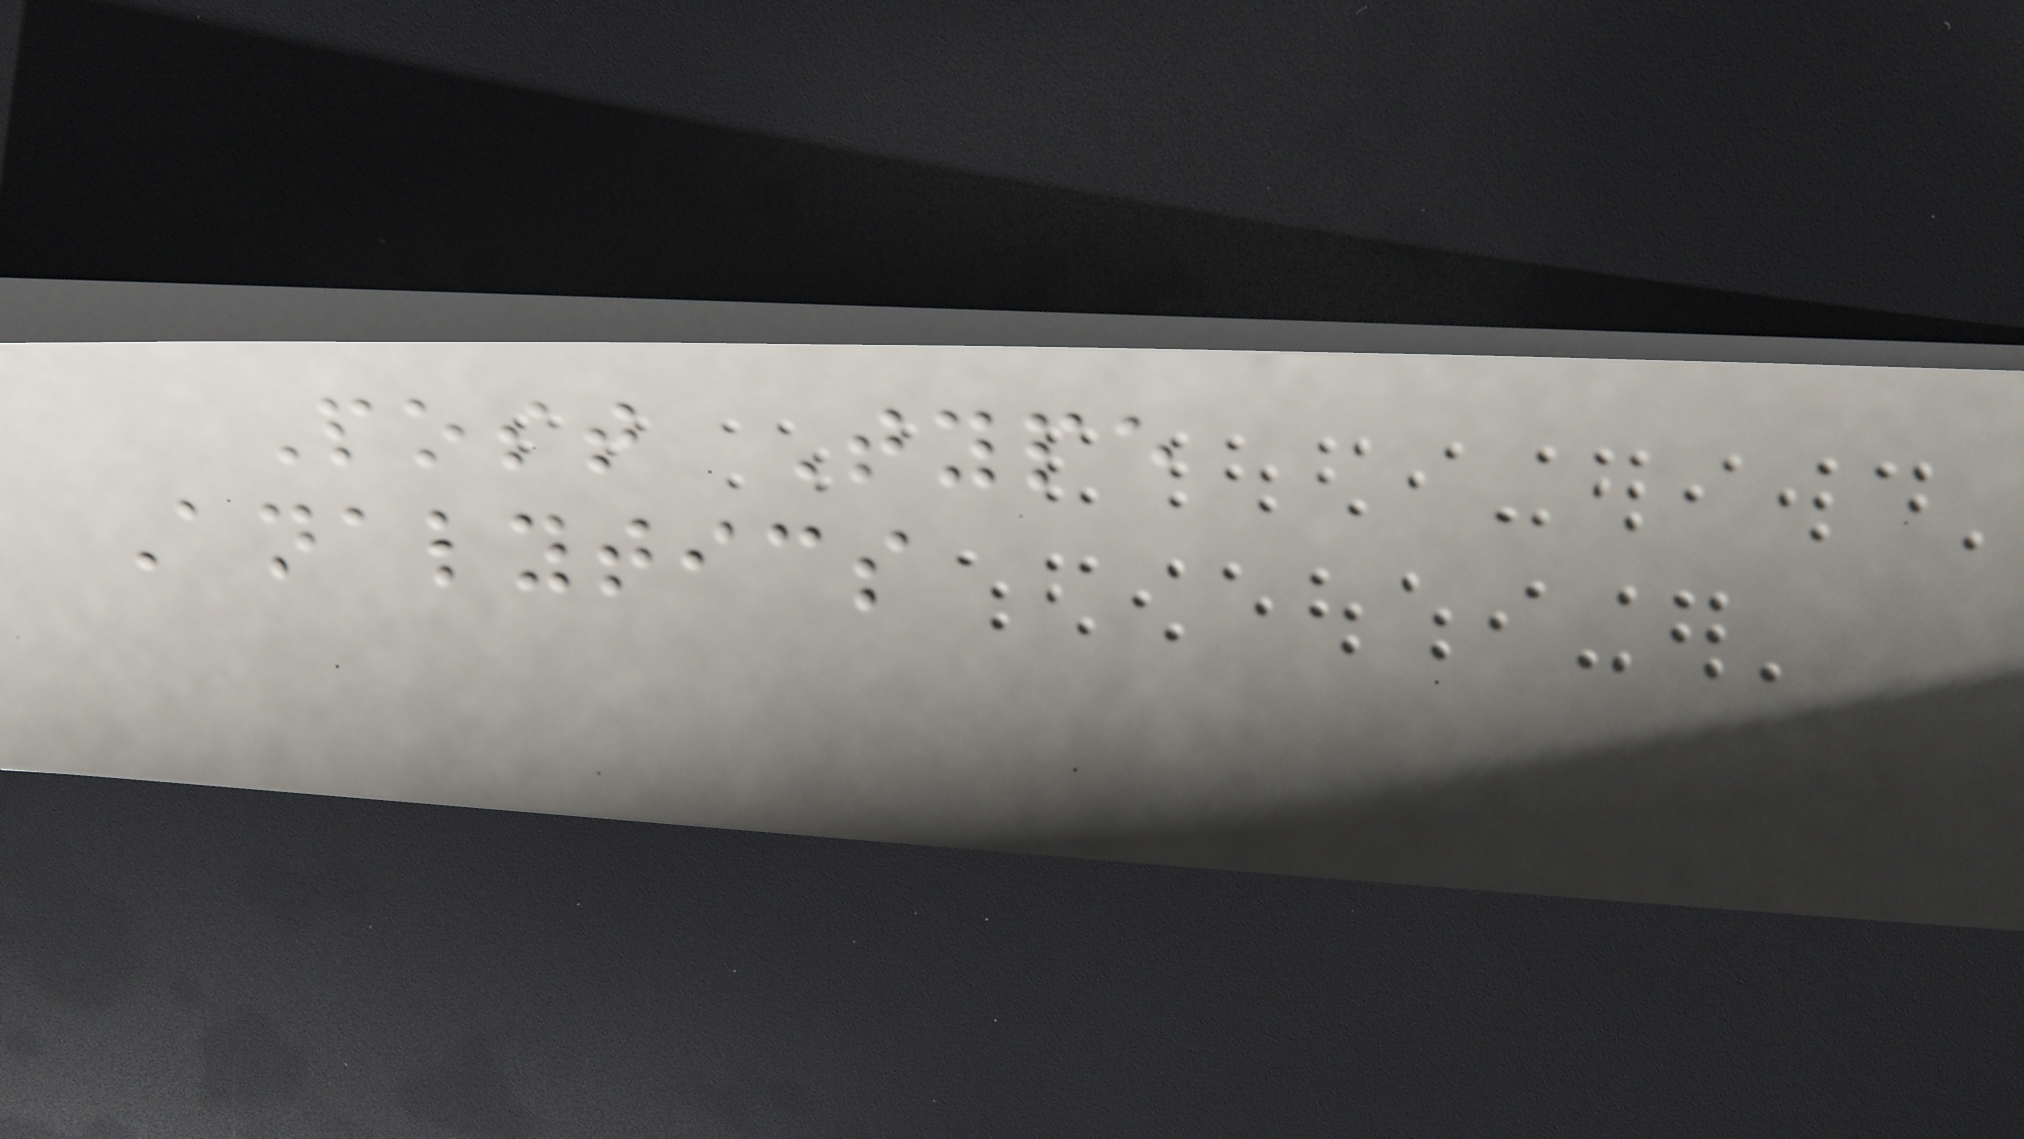Post Type
Analytics
